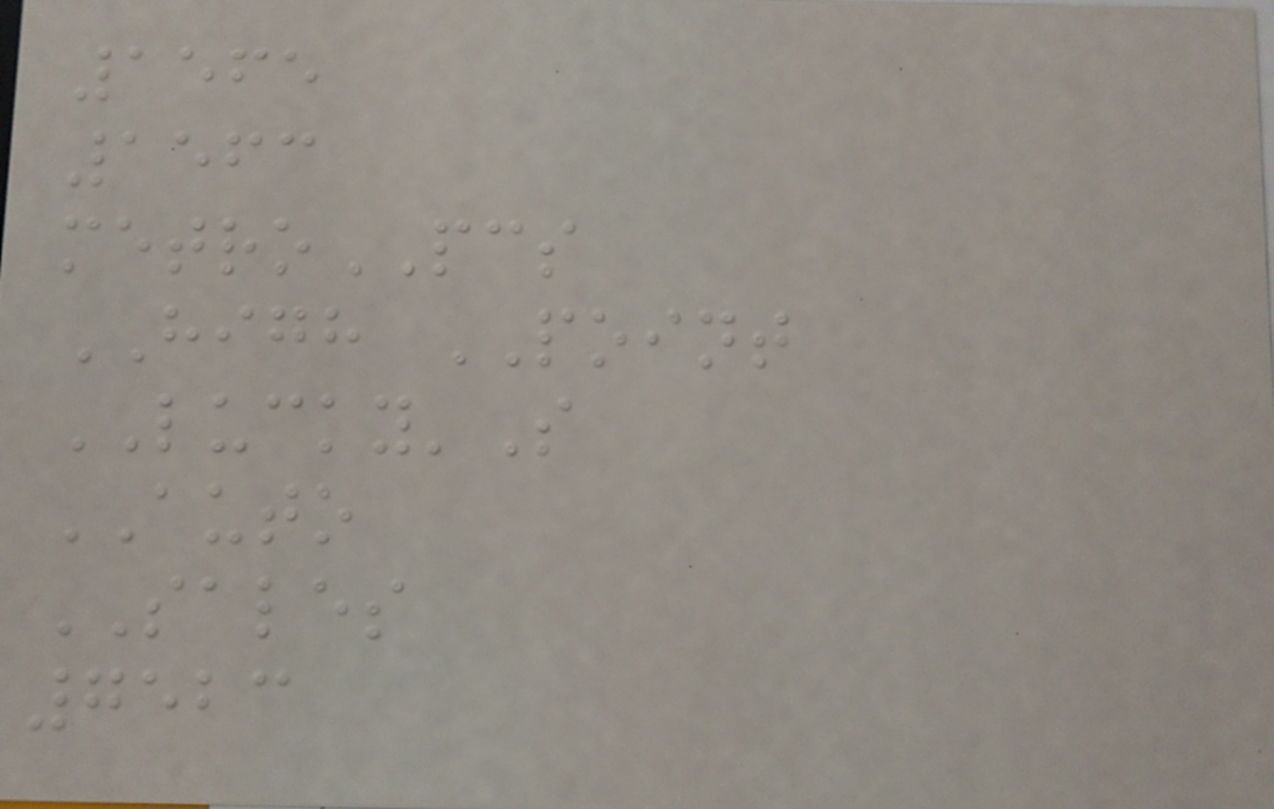1565
1563
metroPCS
HIGH POINT
LUCKY'S
AUTO
SALES
7523
